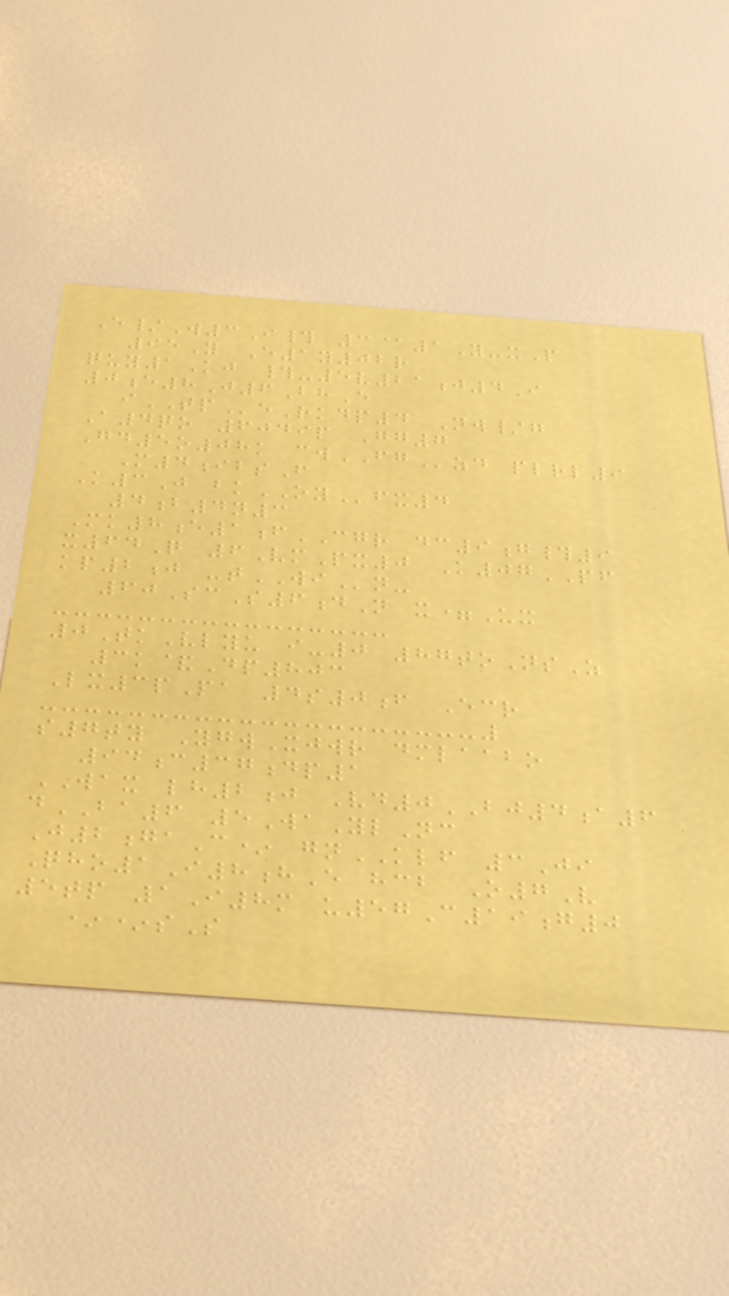E/W3I# 3@1Y-xP
95Y E1y02r
quy1Kj #-5v21j4I
0e8J6BhE
iTPeRkdp4 Nw/g
A4qo 6049p Gg7
Gd5o08k cwFGzd plrl9
M4ibsF
K3J bkOYfx4
4b4n3
Mk8e1fCGR dc9g#9
x64Q 6VmPx0 K07PF
kp2j -tWIn-
60ScS6dN x=Ux
0TkVlyu i-0 87toNsZ
3k&Dp803
Lx3pPa 4s0f Ecr
s7ty YgwXjwr dmlaabo
94c37dp1
WAX lh2j Vd0BJ4a6
dBA6 5WaYlNc
J2gaC* gnKLF 3Ji
Qho1I8hE hcb O7V
5tp 1I8m u57C19g0
**sS
